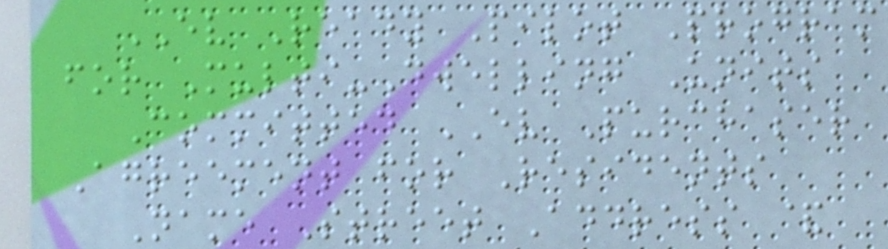EV Ready Pilot Program
for Multi-Dwelling Units
Committed EV Purchaser
Agreement for Residents
Name Street Address &
